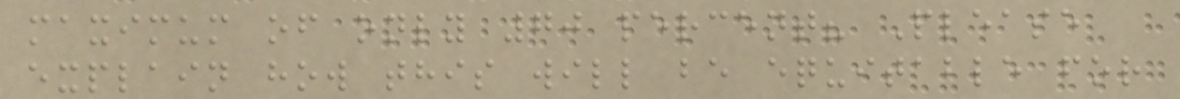maximum of only 70 percent? Please
explain how this will be equitable for
